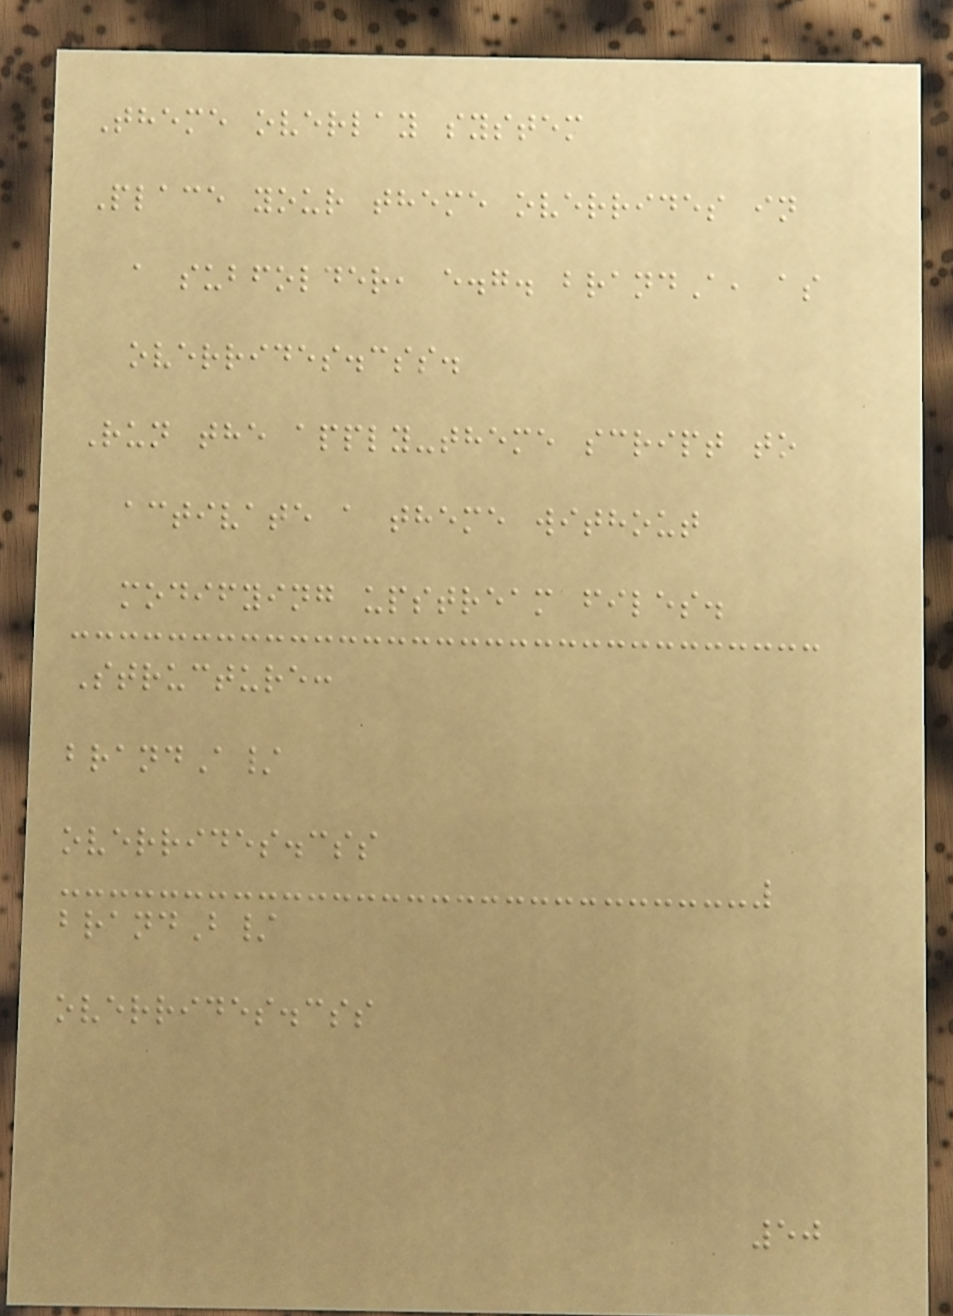Theme overlay system
Place your theme overrides in
a subfolder, e.g. brandA, as
overrides.css.
Run the apply-theme script to
activate a theme without
modifying upstream files.
Structure:
brandA/
overrides.css
brandB/
overrides.css
50
